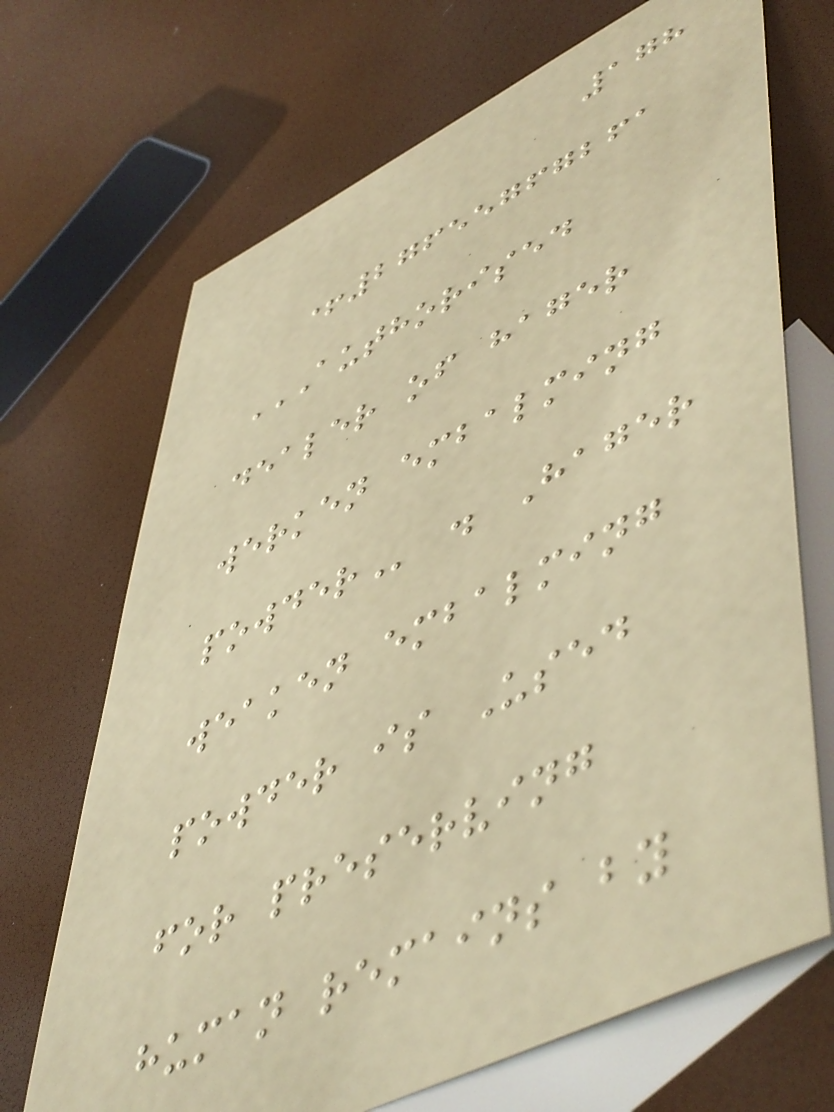178
+27655767261
AUTHORISED
DEALER OF HAGER
WERKEN EMBALMING
POWDER . Hager
weaken embalming
powder is Used
for preserving
human remains by
